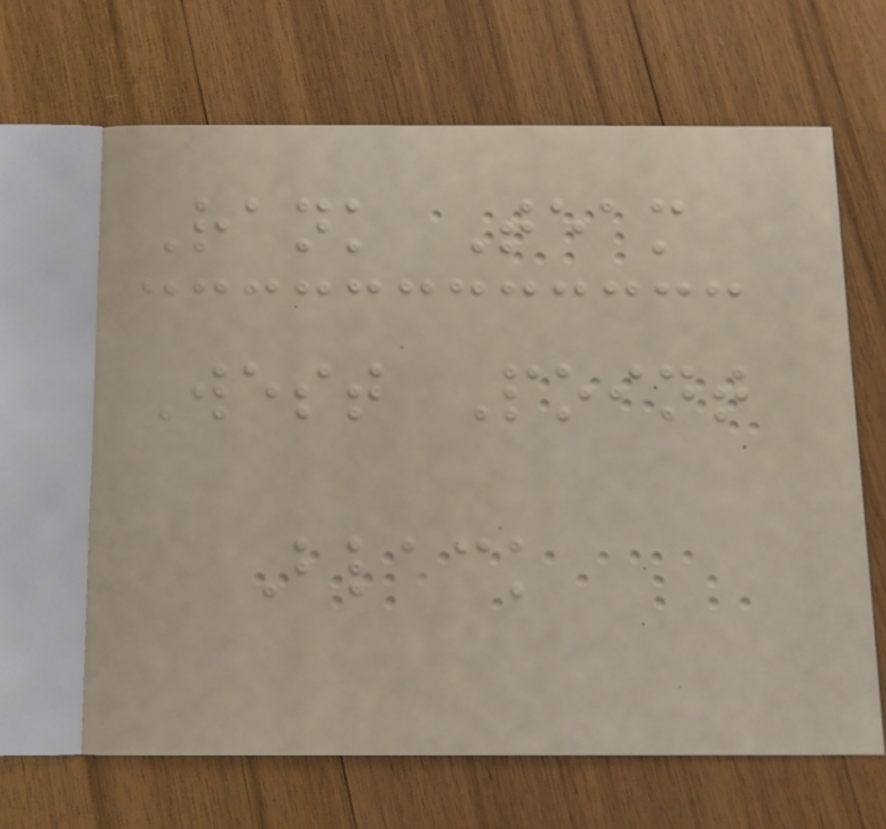Rank Team
West Point
Black
